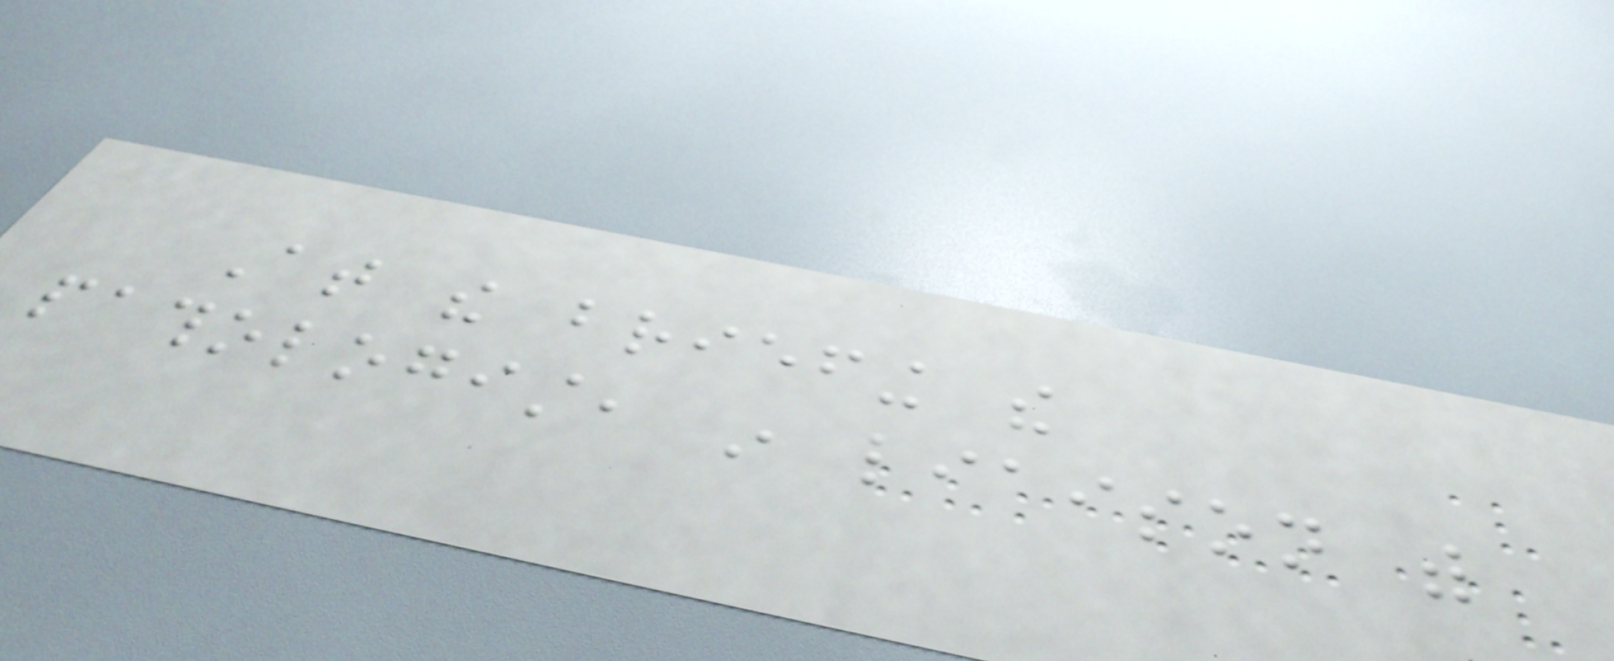At the briefing the
pathologist, in liaison with
